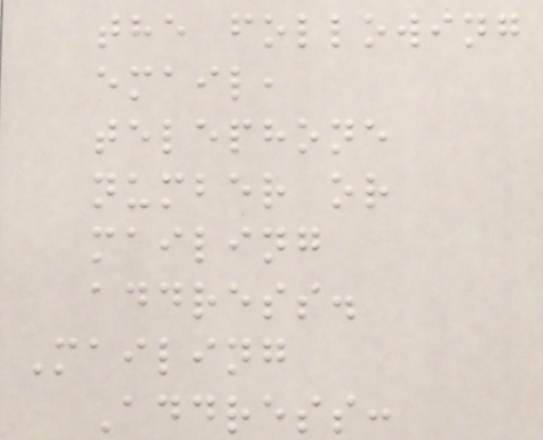the following
email,
telephone
number or
mailing
address.
Mailing
Address:
